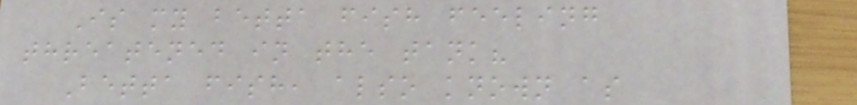Is my betta fish feeling
threatened in the tank?
Betta fish, also known as
